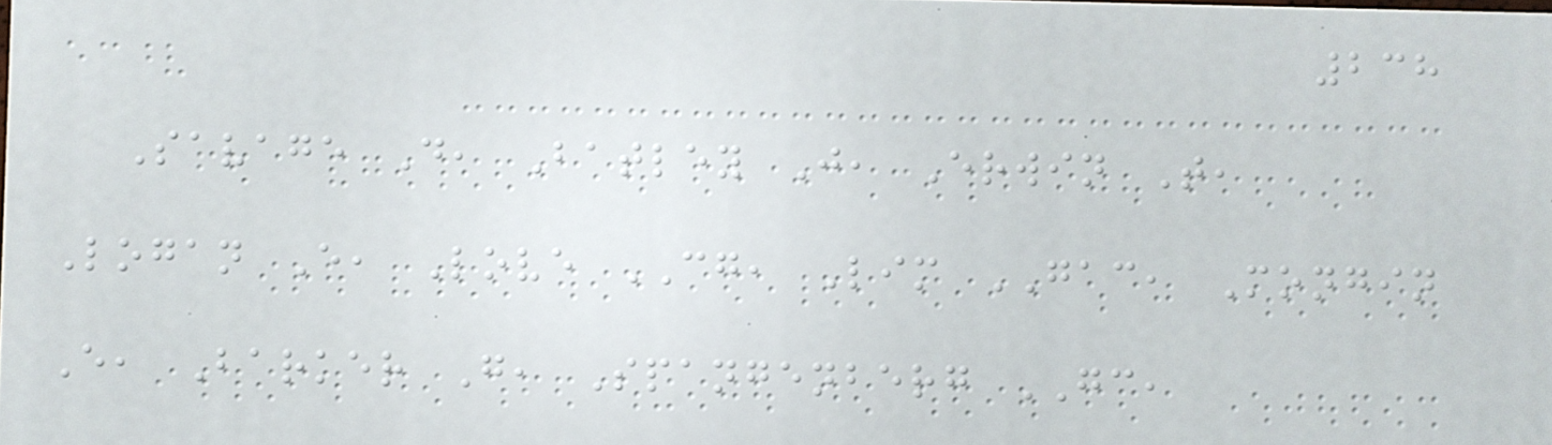238
Savage D, Batley J, Erwin T,
Logan E, Love CG, Lim GAC, Mongin
E, Barker G, Spangenberg GC,
